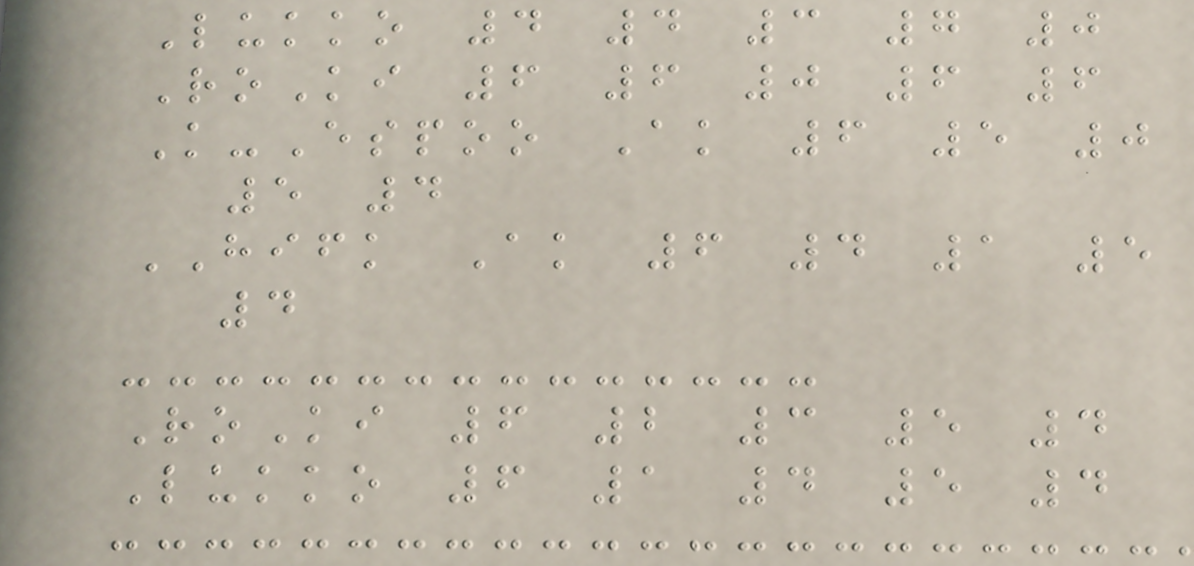Lukko 4 4 3 7 0
RoKi 6 6 0 6 6
K-Espoo Ak 6 5 0
5 4
HIFK Ak 6 4 1 5
4
RoKi 6 2 3 5 4
Lukko 6 1 4 5 4
